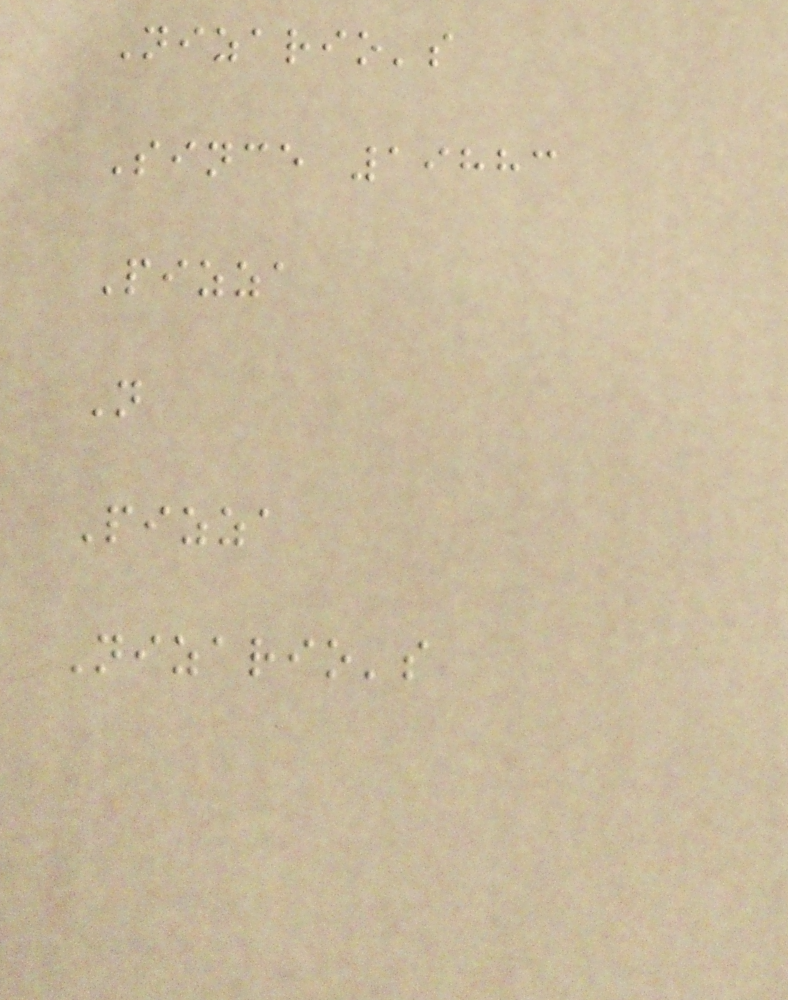Nizario's
Since 19883
Pizza
N
Pizza
Nizario's
